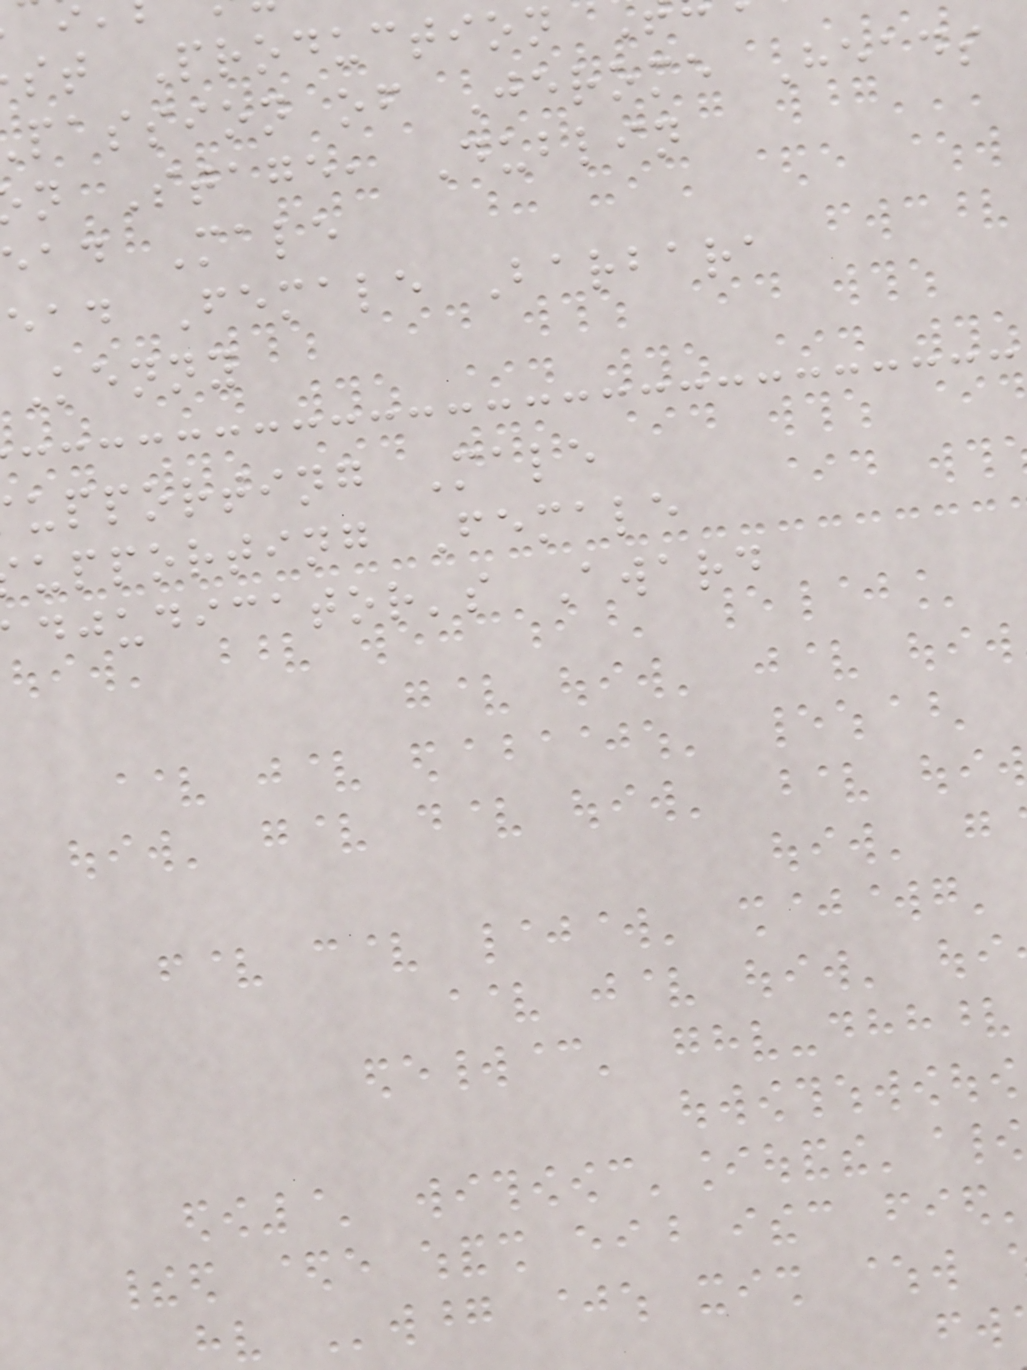st Production
passion of Jerome Heads
n Stage, Dublin
ead Male
ead Female Barbara
Kenny
upporting Male
upporting Female
djudicator's Award
